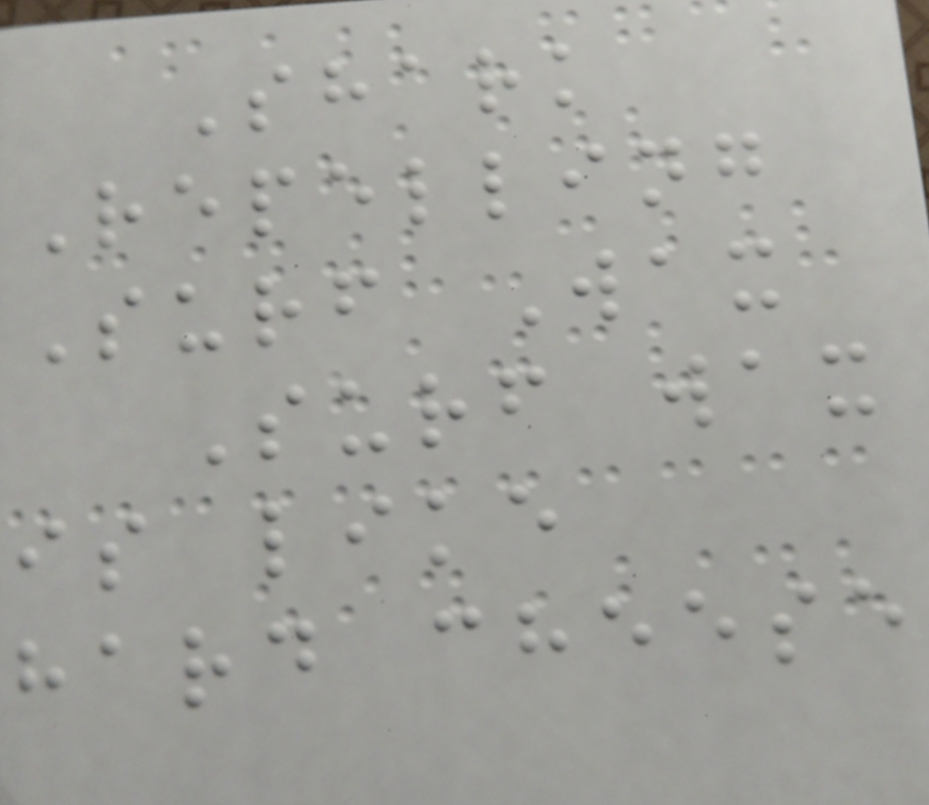Shark
Repelling
Surf Wax
Surf wax
is like
hard cheese
